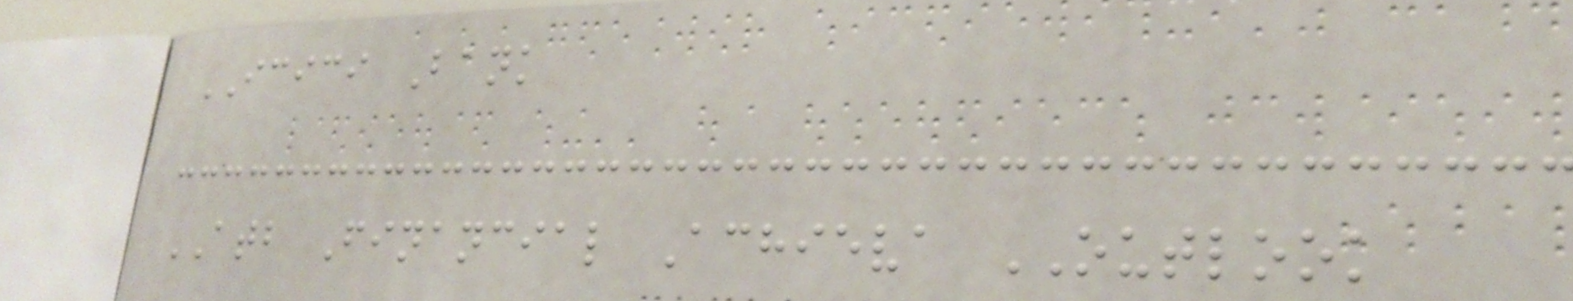ICICI Bank
ATB Financial Achieva OUTLOOK
